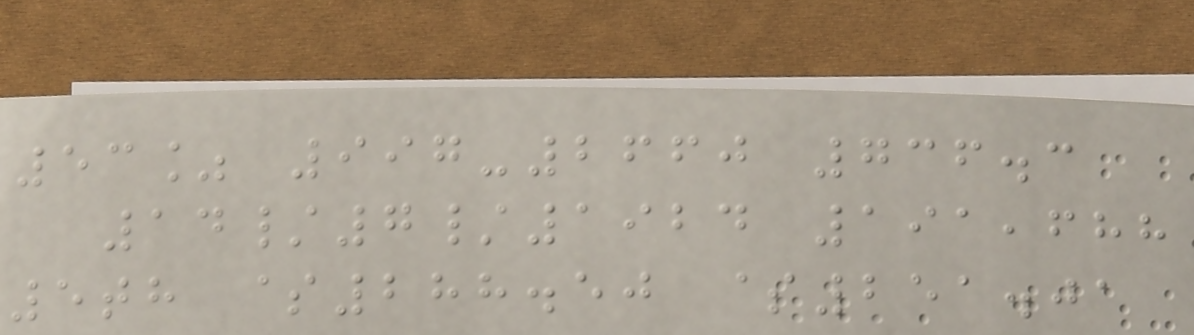53% 997-2660 736.3
14/7/1924 191,688
5th $288.50 $251.01
